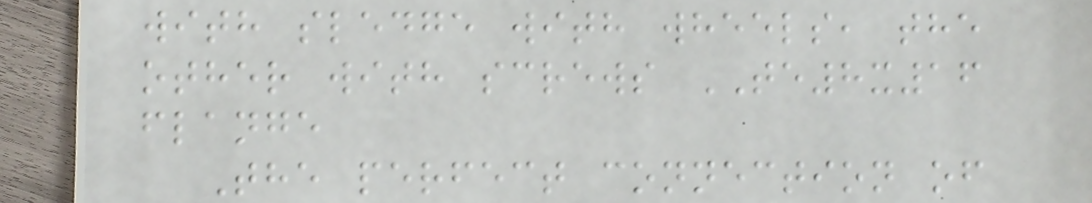with sledge with wheels, the
other with screws TE8x16
flange
The perfect connection of
